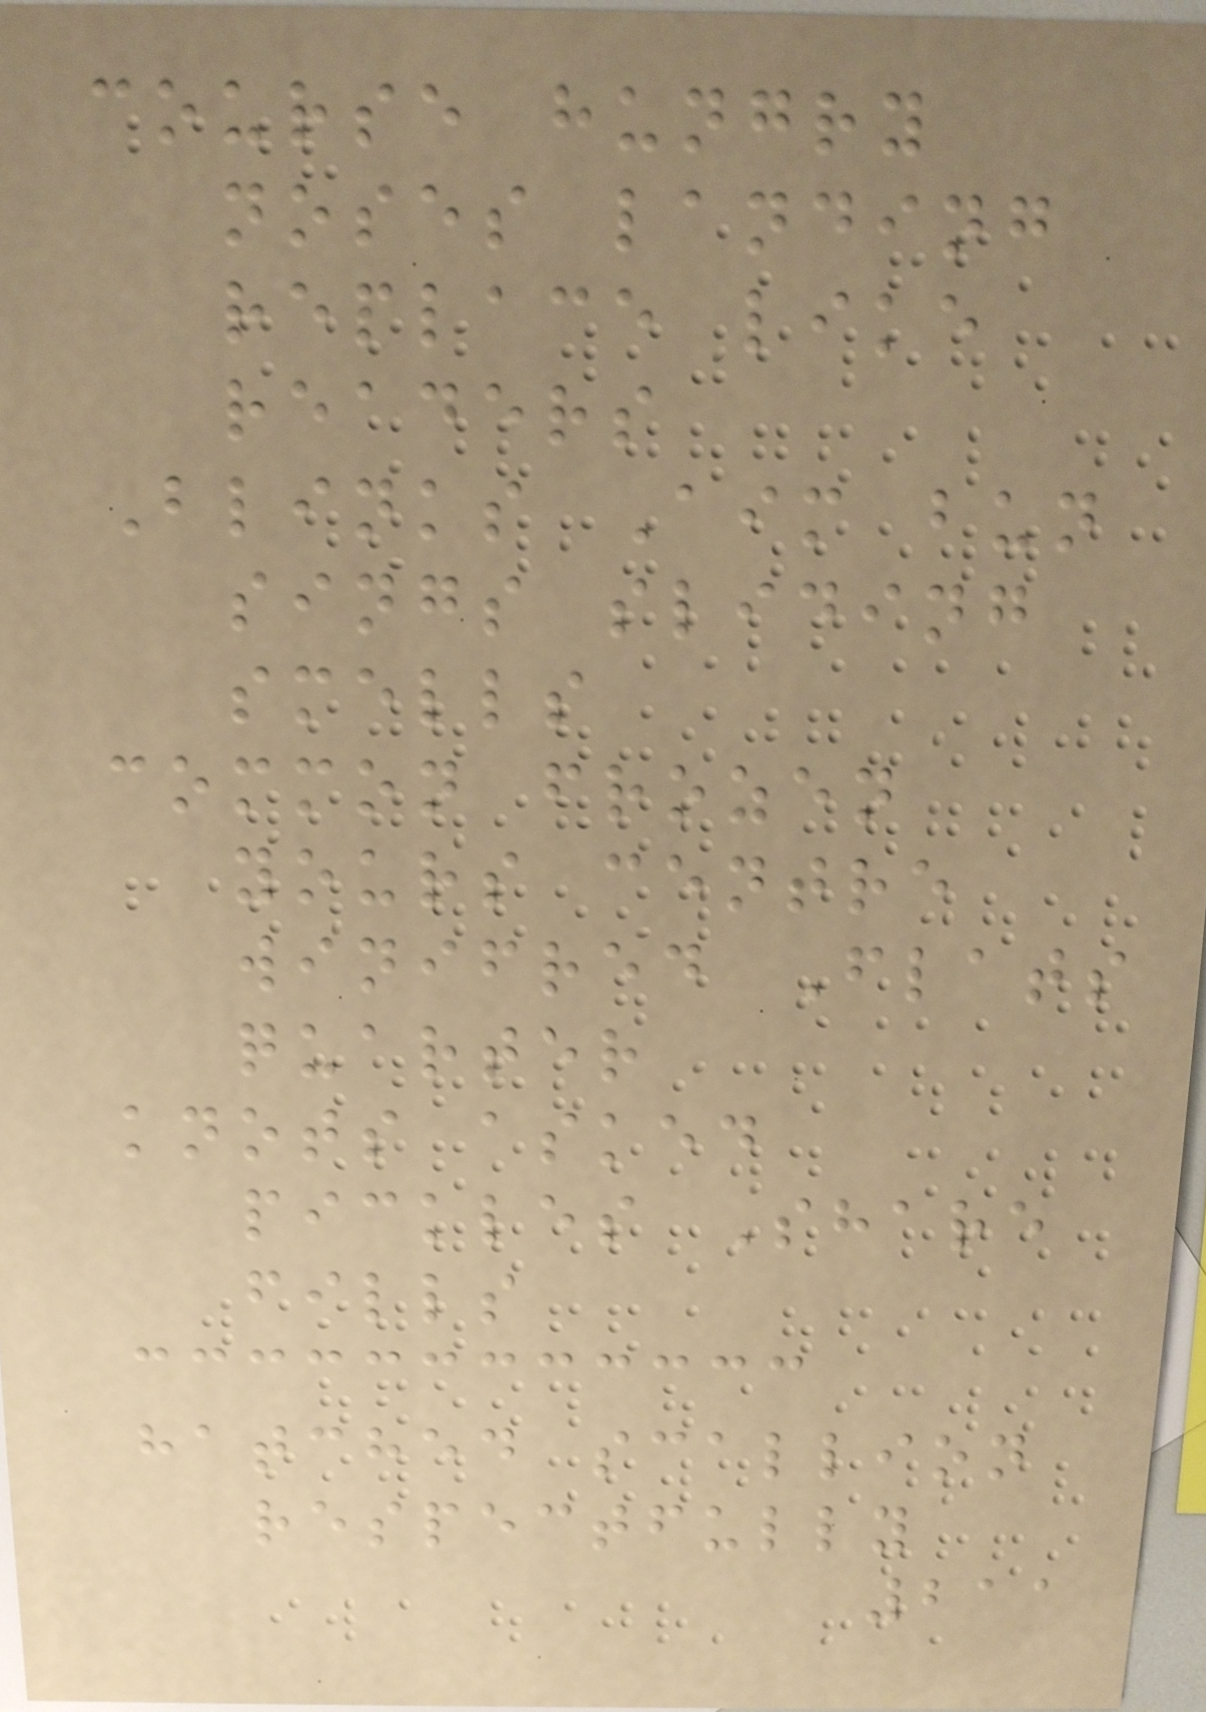course hungry
noses landing
replace like
readers
Blinks Aim bun
sings sliding
smells
common frozen
yours centre
winifred Flats
quarter
knots asked
pickles Share
fills
hatched scallion
respectfully
211
